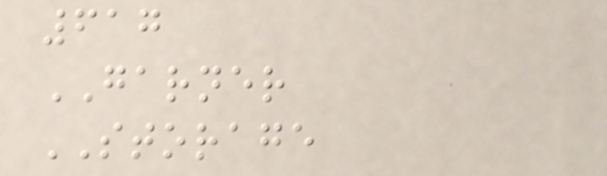617
GARNER
STORAGE
